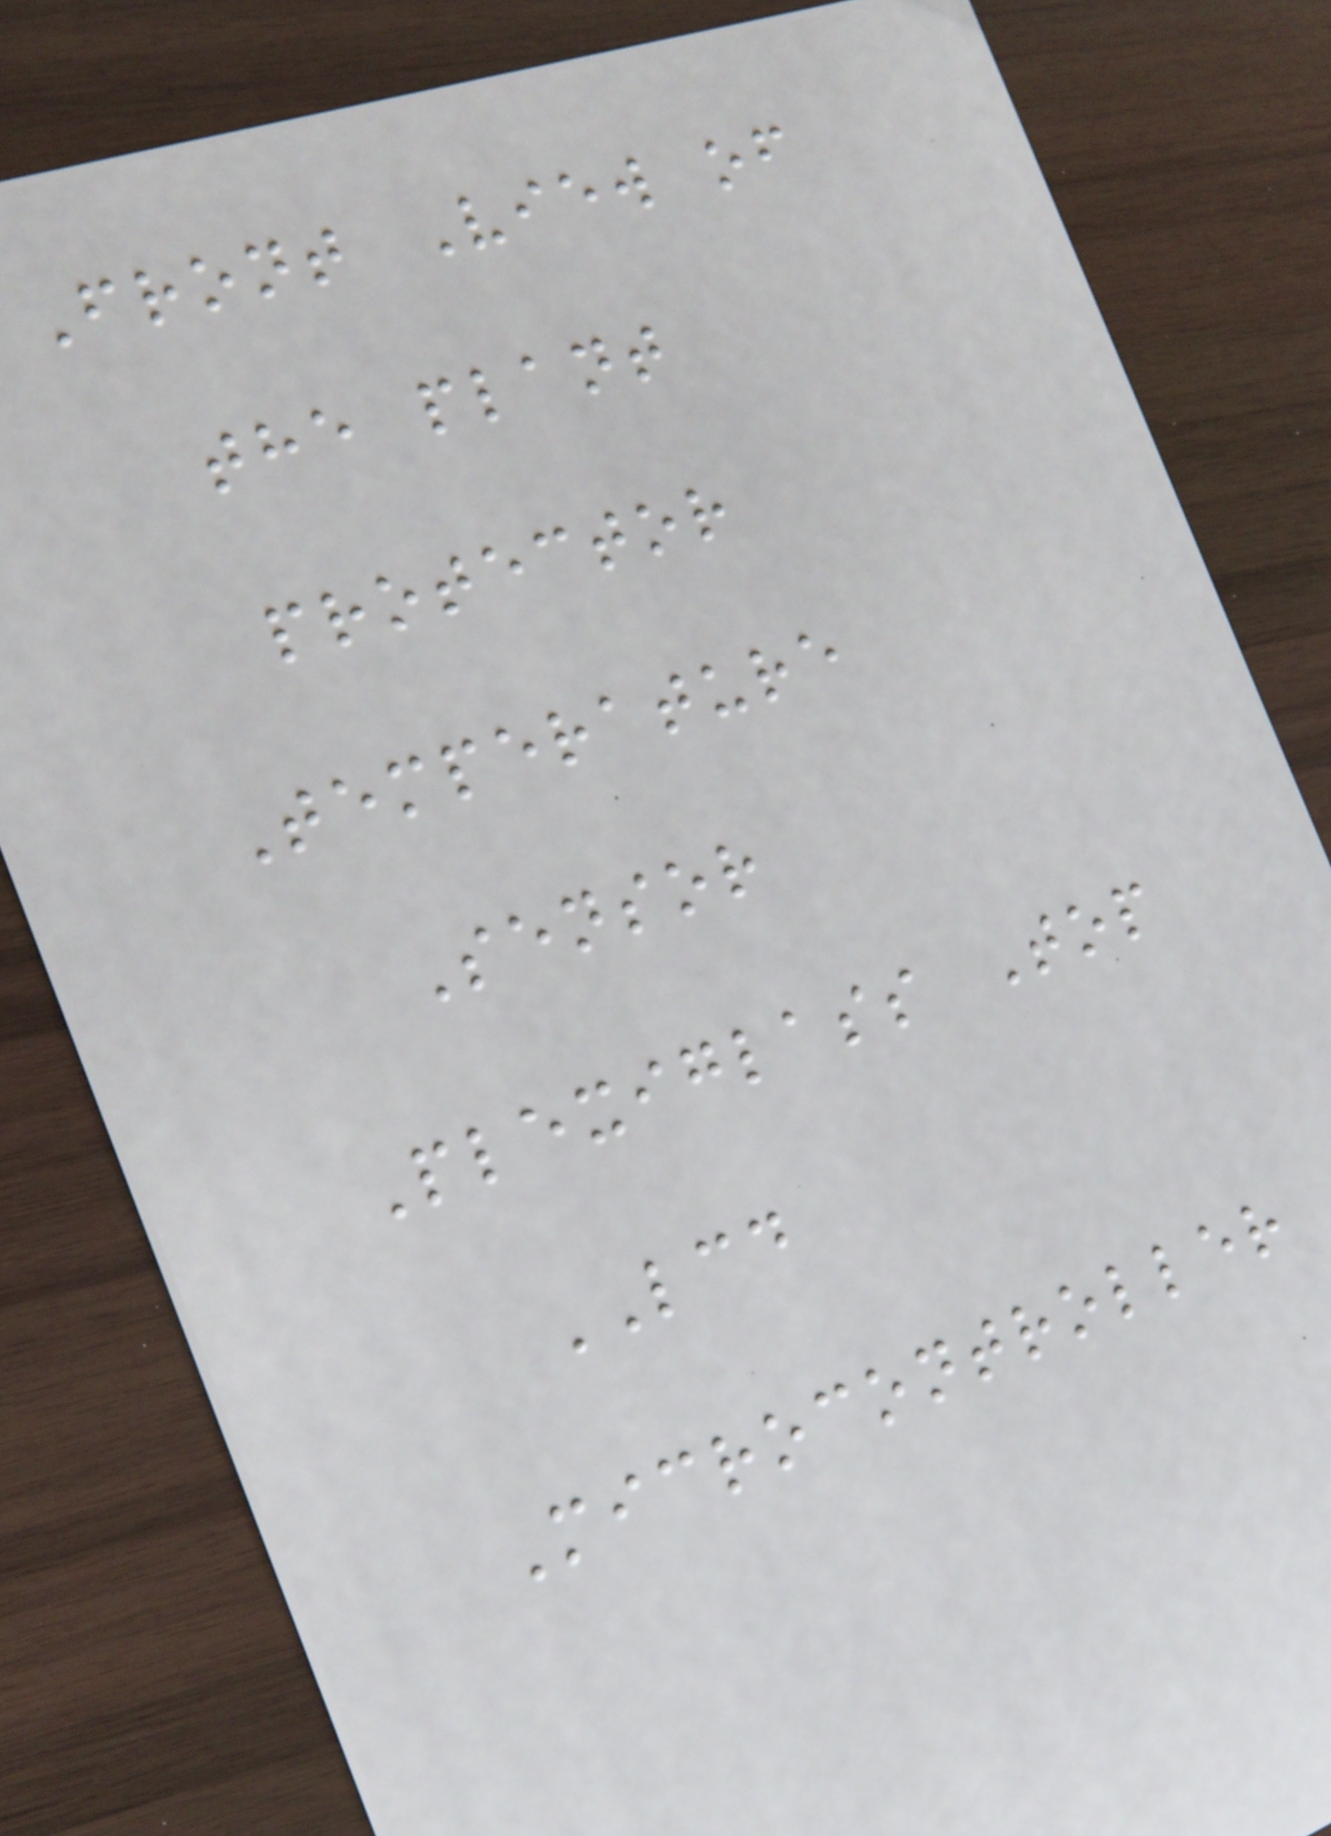Front View of
the plant
protector
Temperature
Sensor
Plexiglass Top
LCD
Microcontroller
